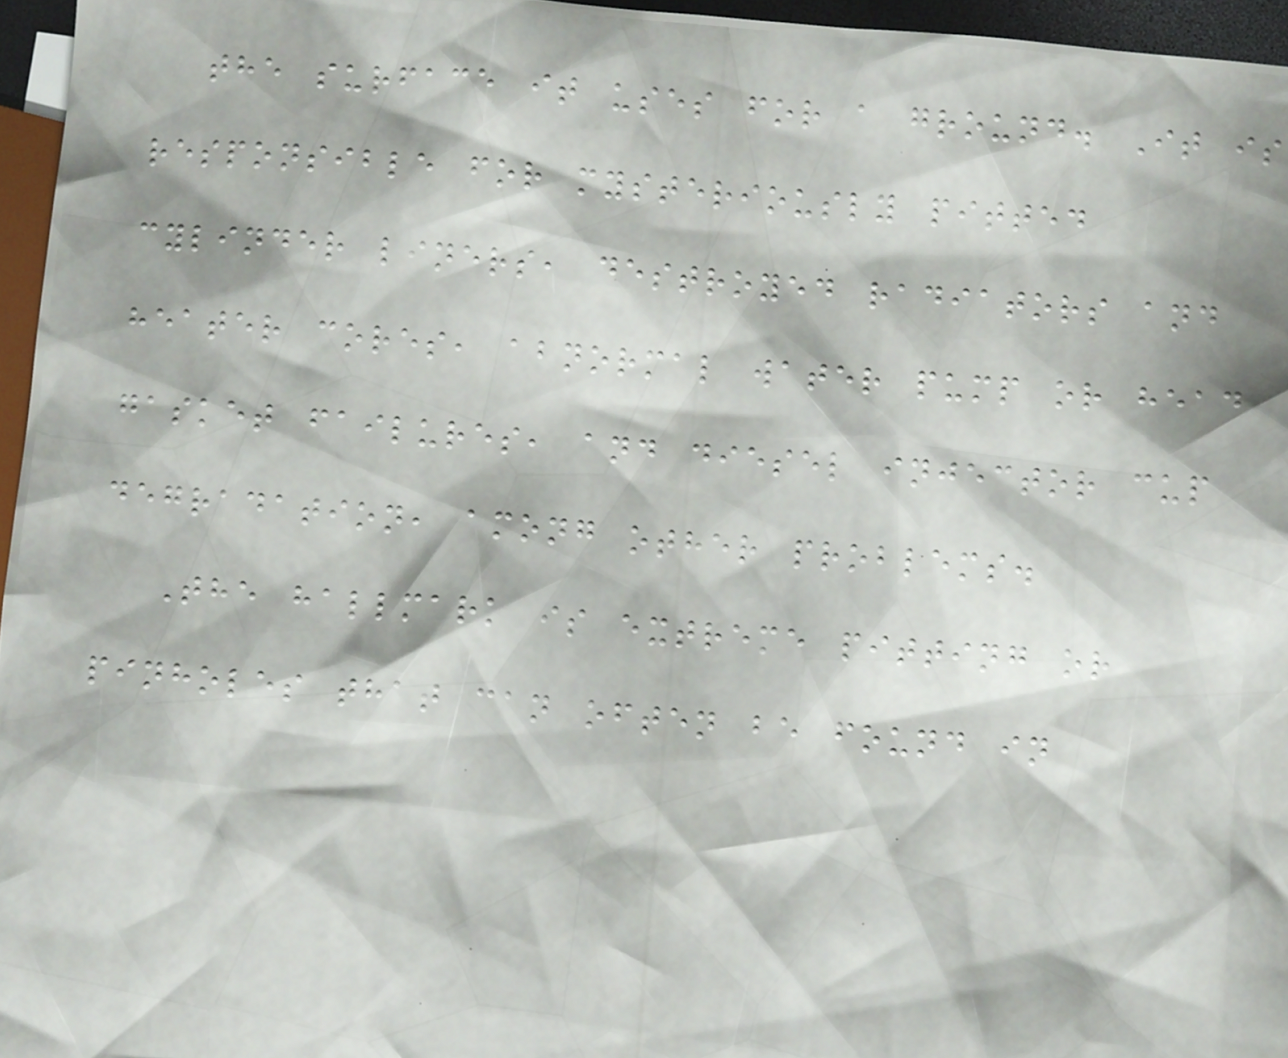the surface it uses for a ground. It is
responsible for mysteriously pitted
cylinder liners, destroyed radiators and
heater cores, abnormal water pump or head
gasket failures, and diesel injector cup
degradation, among other problems.
The hallmark is extreme pitting or
pinholes that can often be found in
